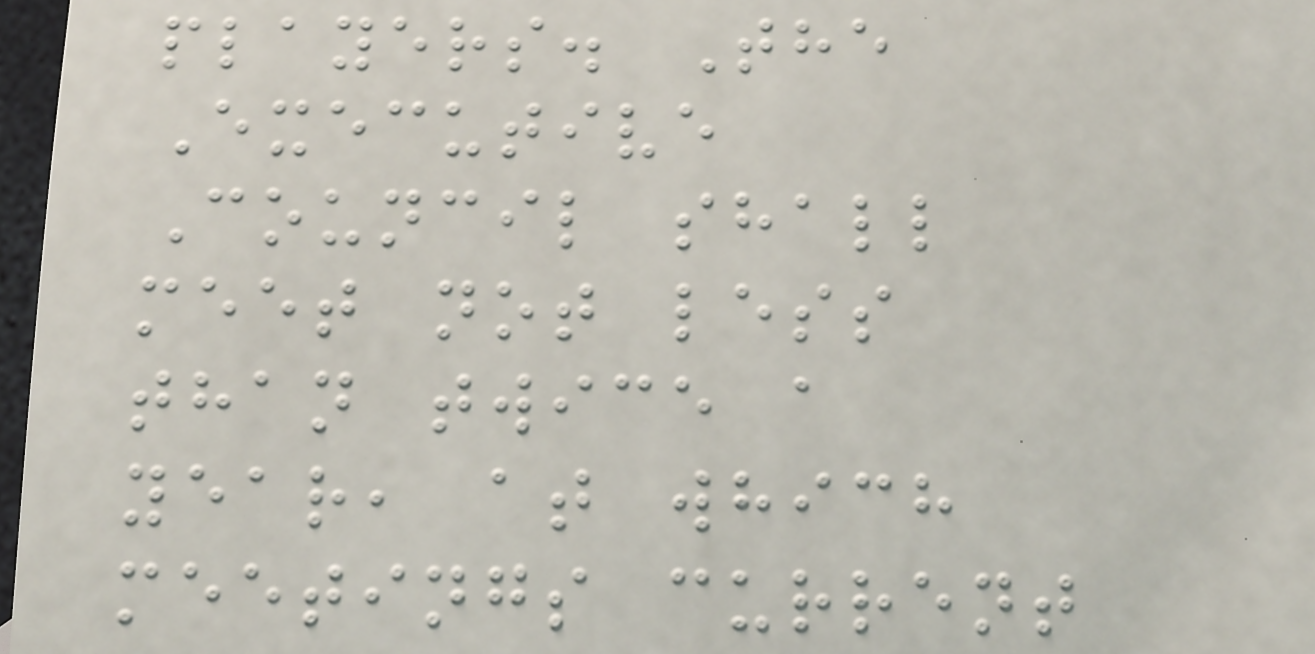players. The
Executive
Council shall
meet not less
than twice a
year, at which
meetings current
